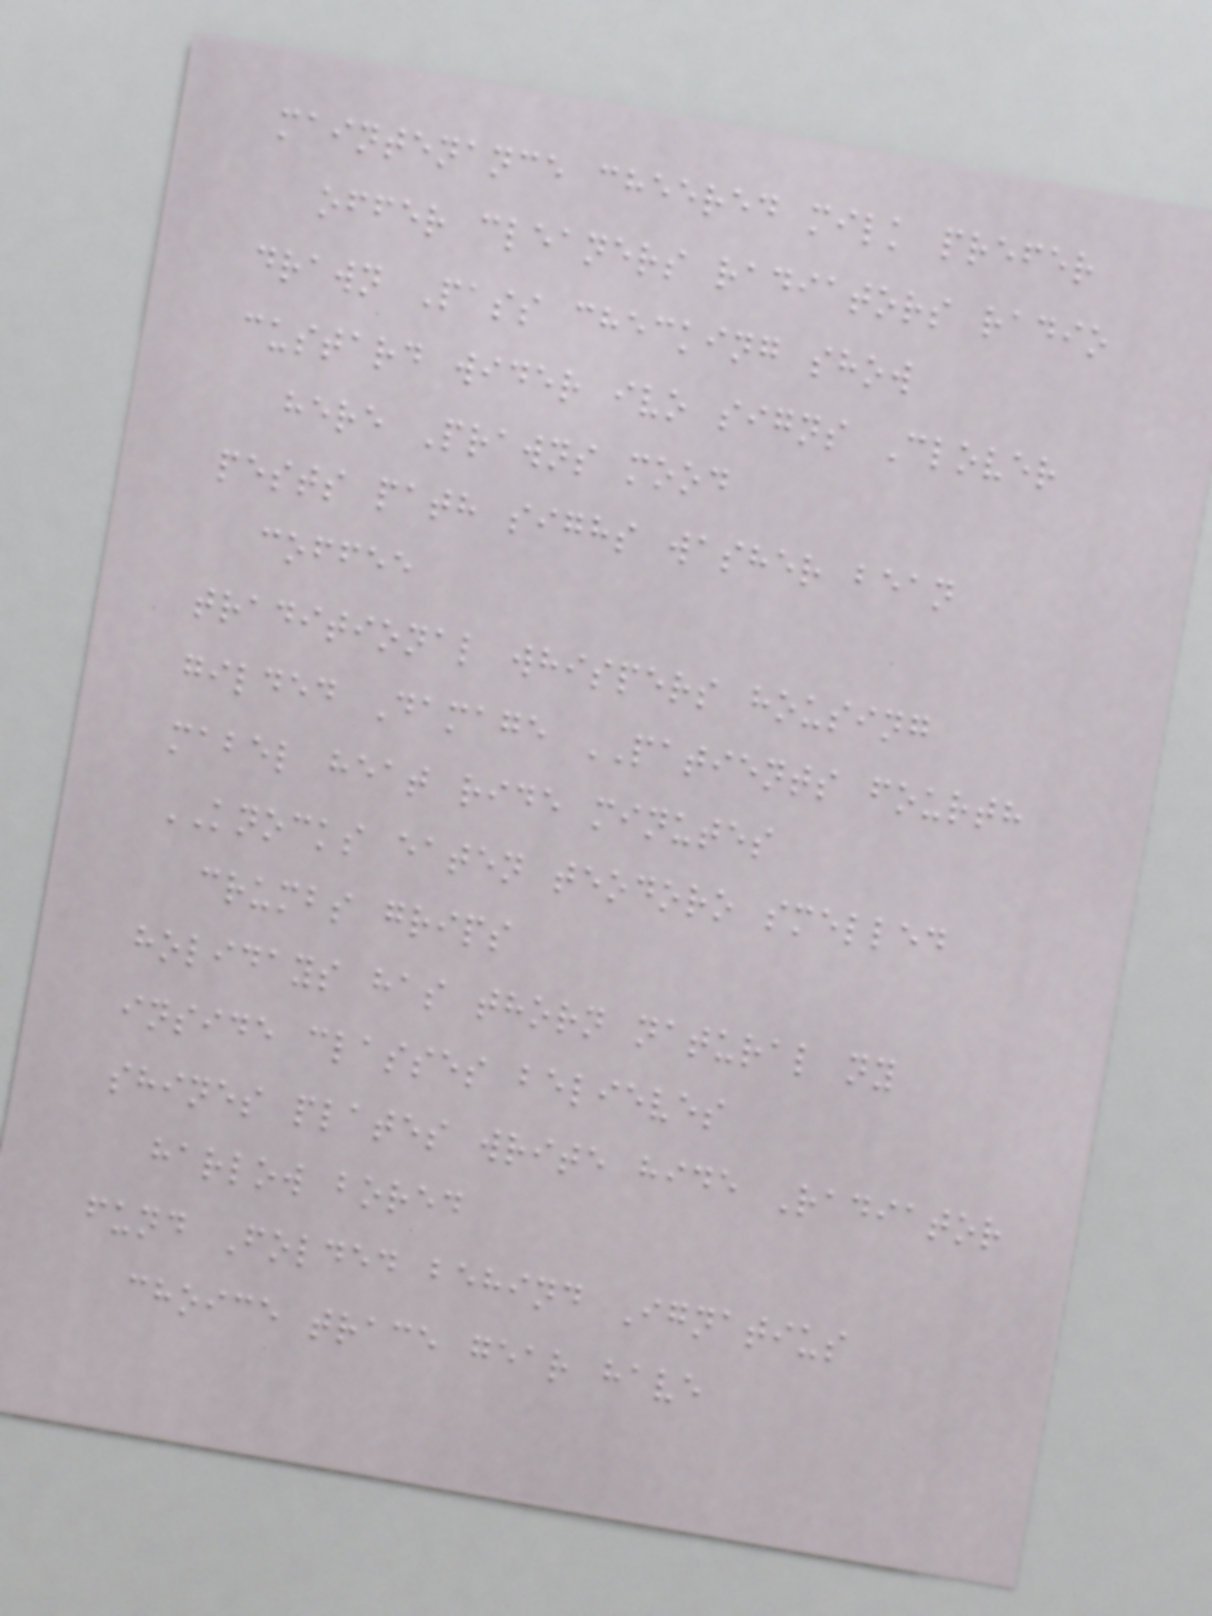maintenance cheered milk prefer
offer cleaners radiators radio
drawn Pass checking show
custard wider ivo signs Clover
here Prawns mood
pests path sighs washer bean
coffee
traditional whispers housing
gilded Damage PATIENTS fourth
mabel heat ride minutes
KNOCKS eaten teodoro smelled
crumbs grips
holidays has thorn natural ny
inside classes believes
shines plates write hide Radiator
harlow bored
fund Folded behind Ignatius
choice trace gear have
